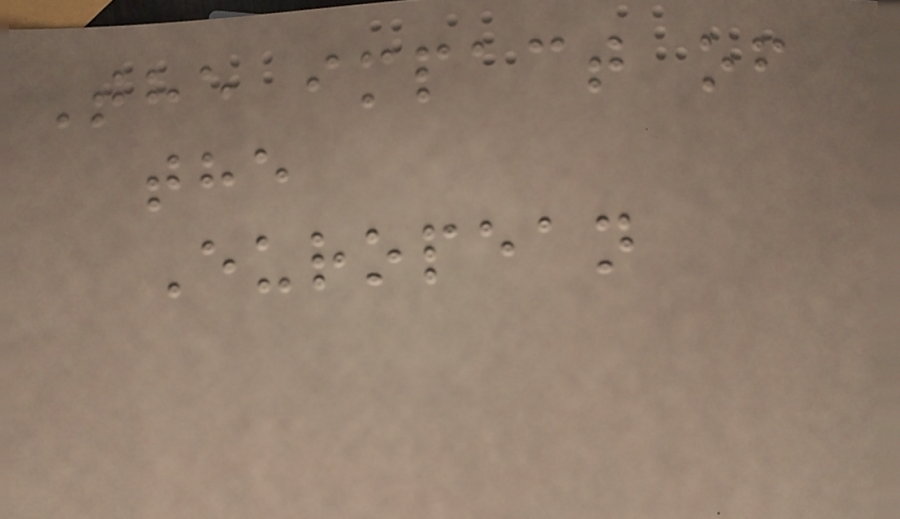The impact of
the
European
